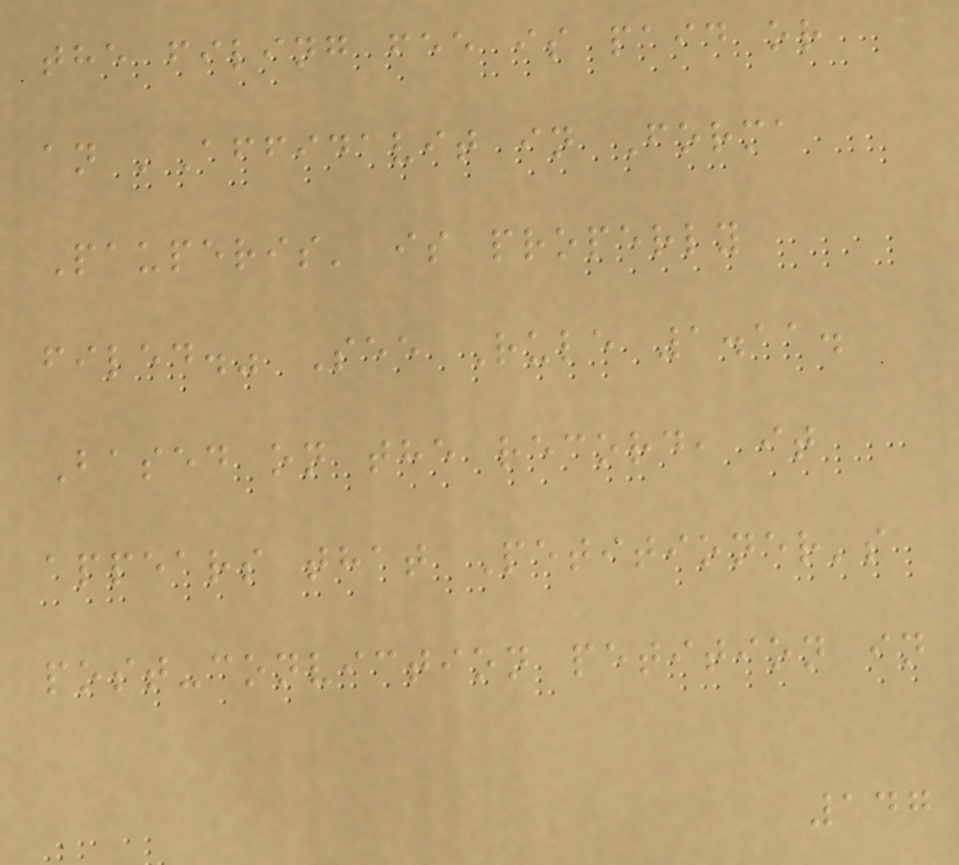the filing fee is paid or
an 'Affidavit in Forma
Pauperis' is properly
filed." See Rule 1.11.
Based on the record, it
appears that Petitioner's
post-conviction petition in
147
